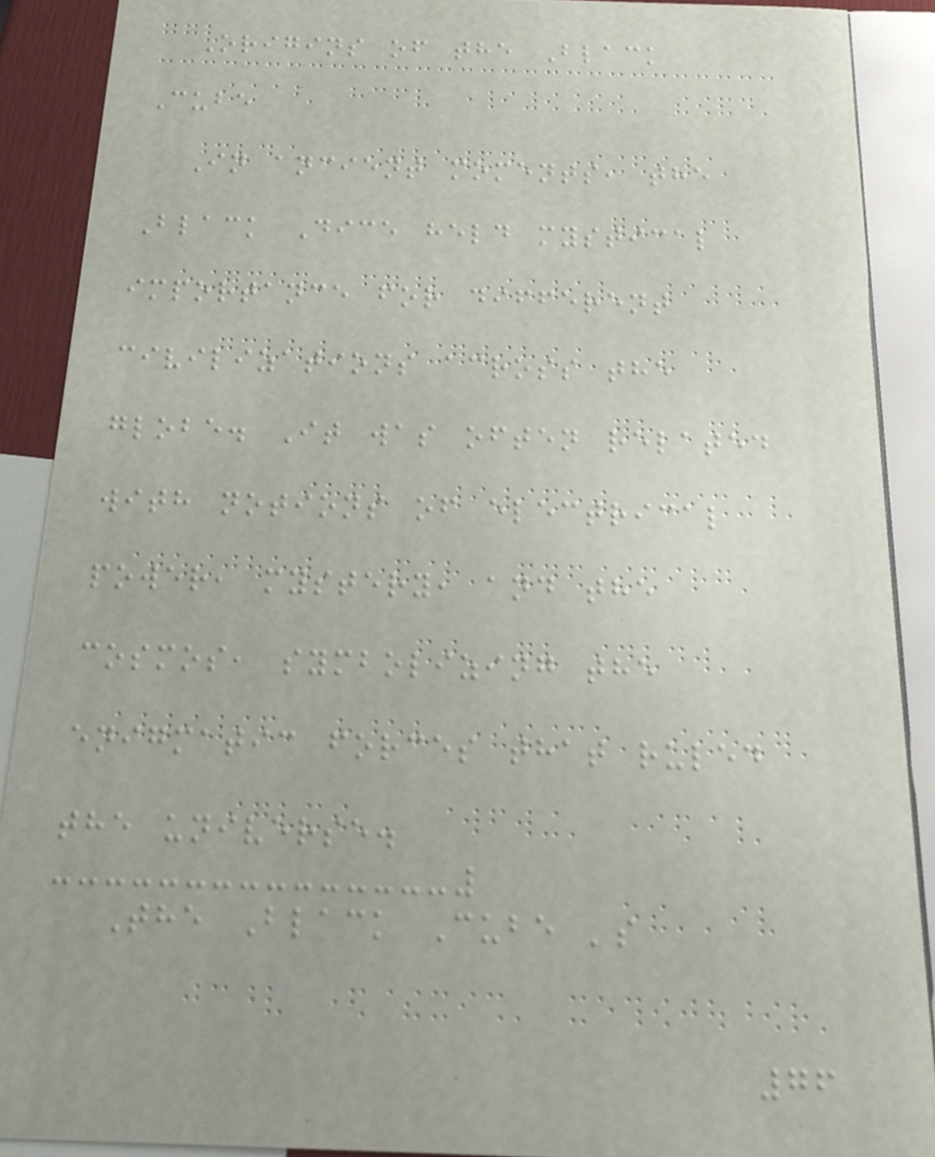Origins of the Black
Cube
In ancient moments, the
Black Dice held mystical
importance for different
civilizations across the
globe. It was often related
with notions of electrical
power, mystery, and the
cosmos, symbolizing the
enigmatic forces that ruled
the universe.
The Black Cube 's
76
